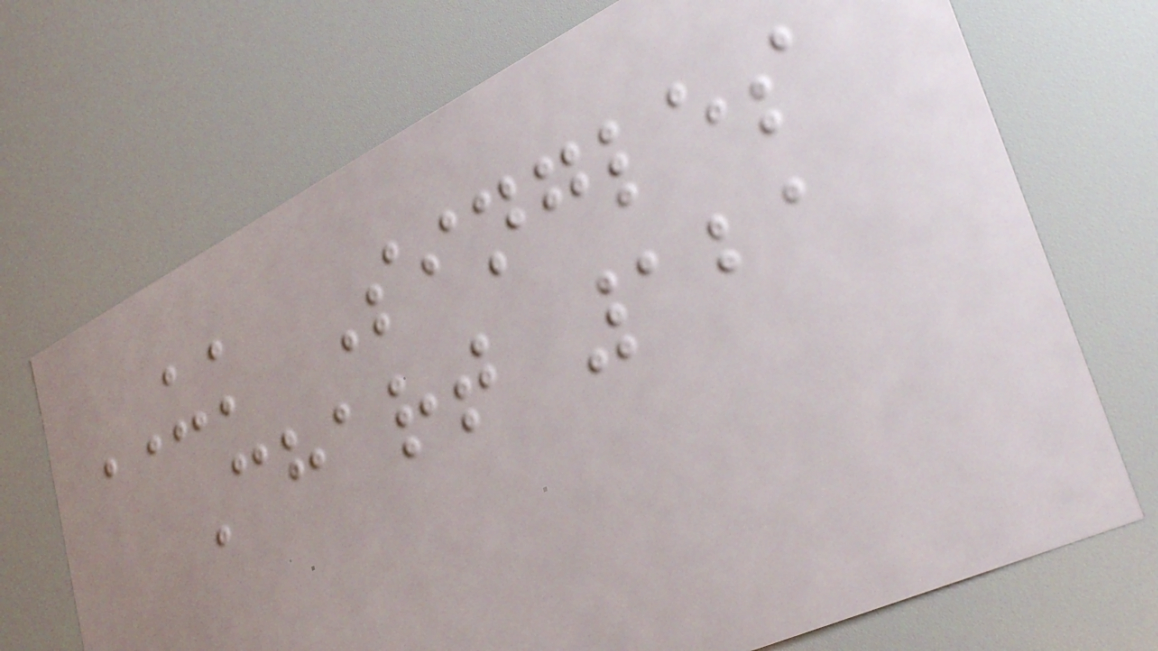UK Singles
Chart 121
